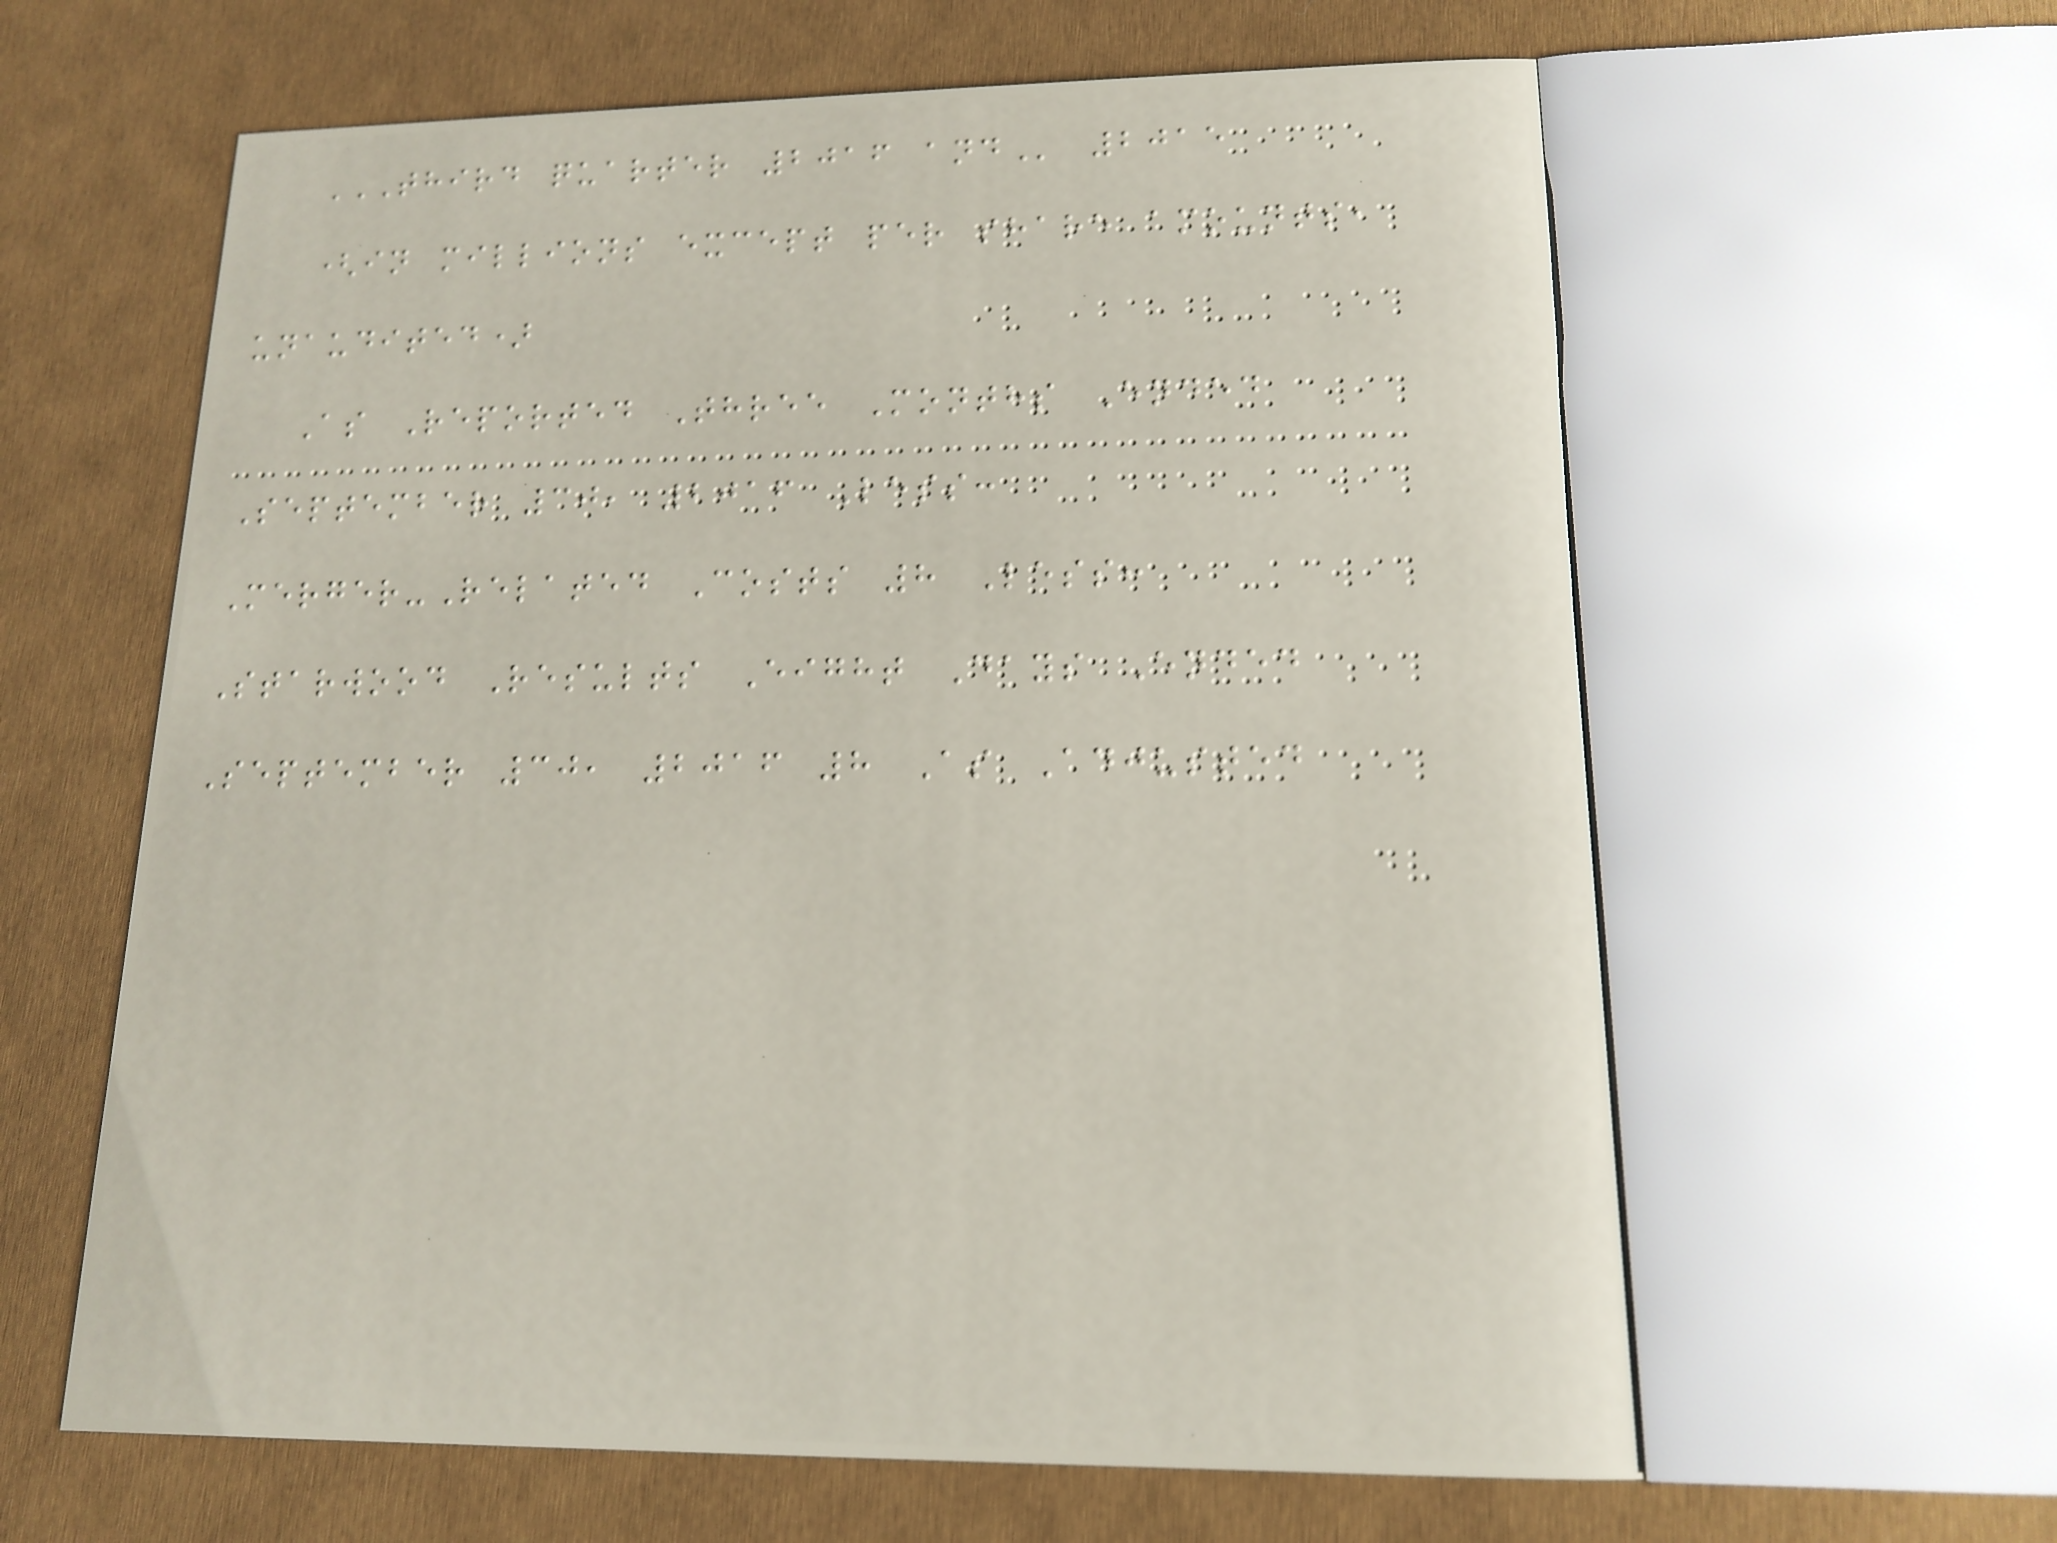THIRD QUARTER 2016 AND 2015
(in millions except per share amounts,
unaudited)
As Reported Three Months Ended
September 30, 2016 Less:
Merger-Related Costs 8 Less:
Starwood Results Eight Days Ended
September 30, 2016 8 As Adjusted
